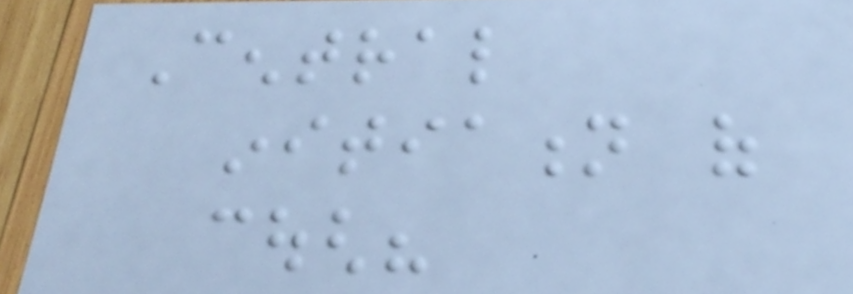Central
initiation of
cough?
